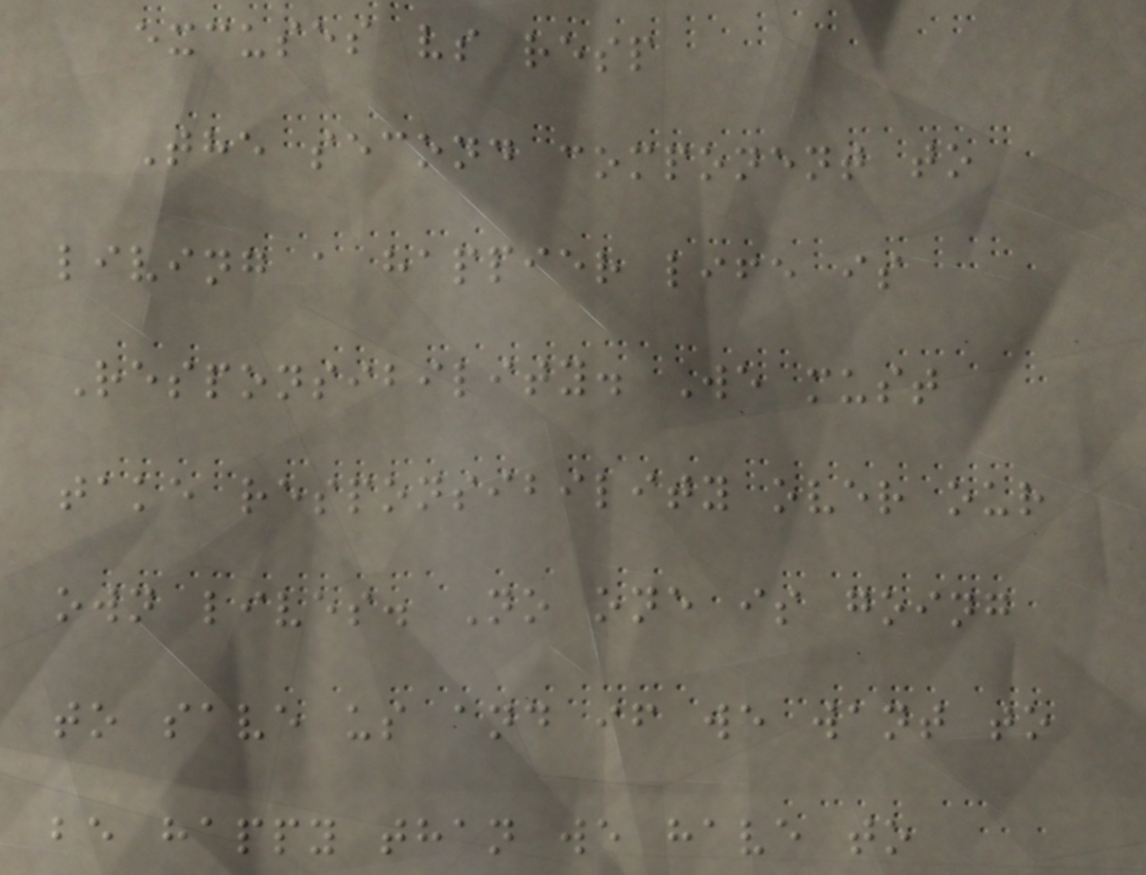excuses vs resp
The second component to
living a happier life is
Responsibility. We must
take responsibility over our
own lives. No one is going
to save us and if we want to
be happy than we have to
